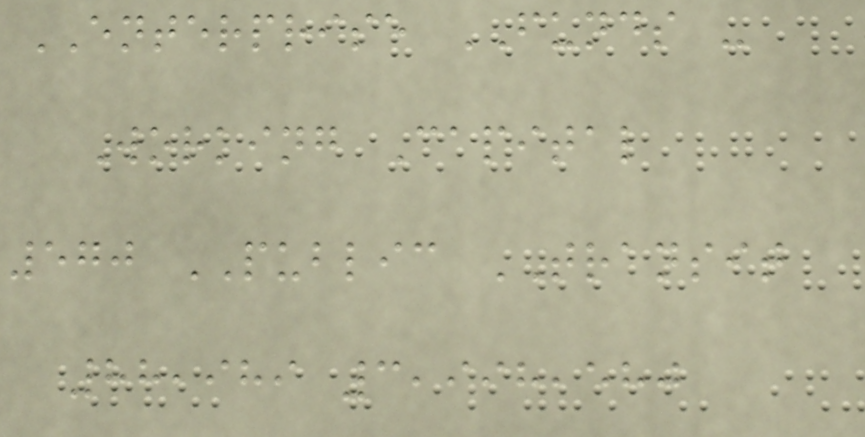ENTERPRISE FUNDS -
Working Capital
570 PUBLIC TRANSIT
88,989 3,998,580
